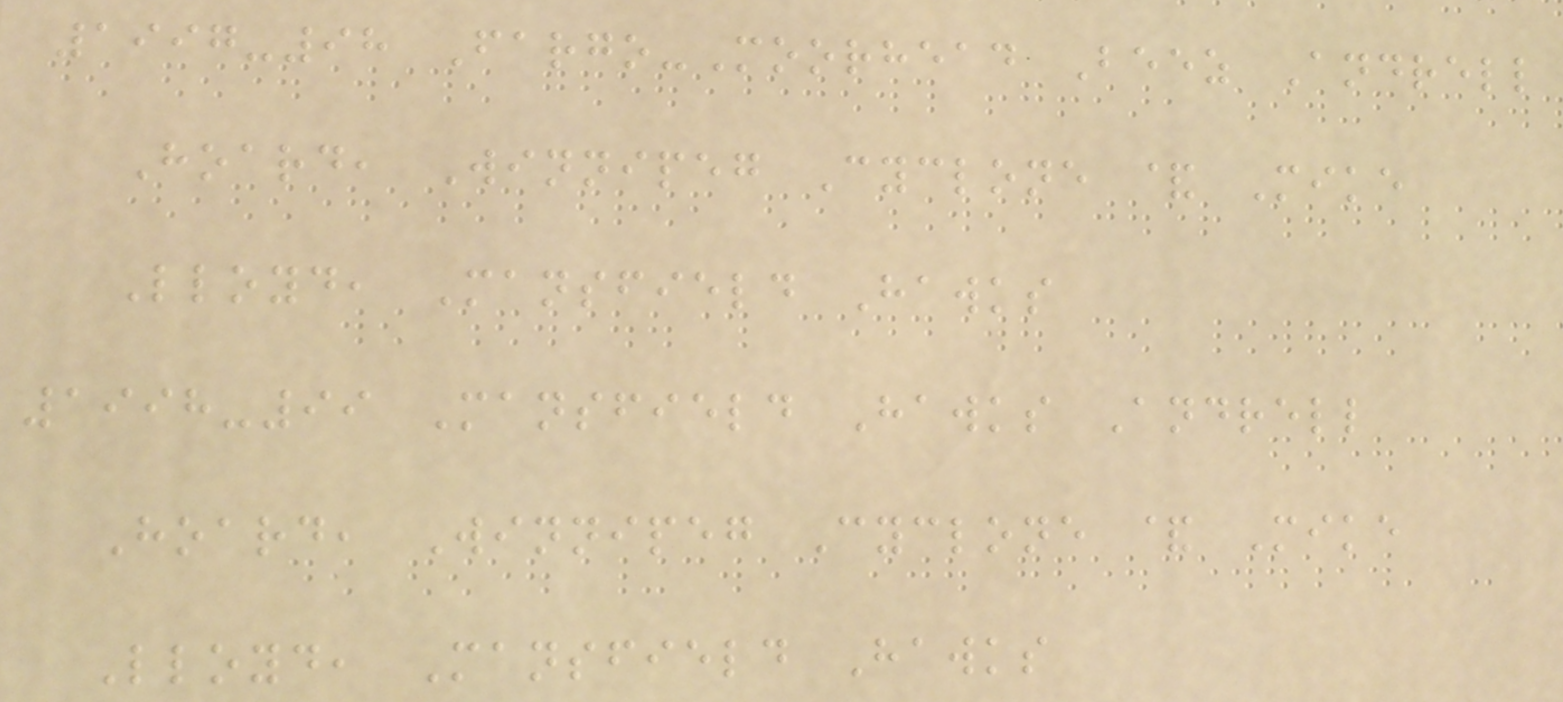1997-98 Fargo-Moorhead Beez Andrell
Hoard, Winnipeg Cyclone & Mike
Lloyd, Mansfield Hawks
1998-99 Mansfield Hawks Andrell
Hoard, Winnipeg Cyclone & Mike
Lloyd, Mansfield Hawks
